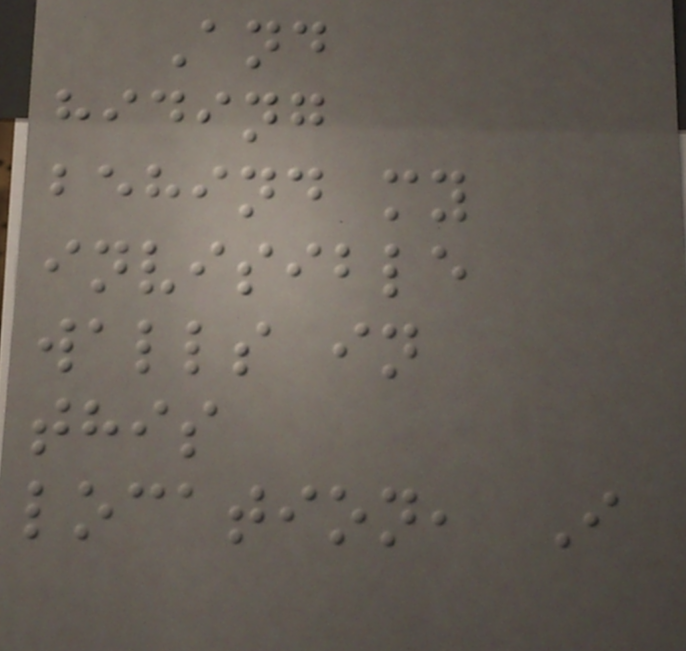And
hiding
behind my
invisible
walls in
this
location, I
